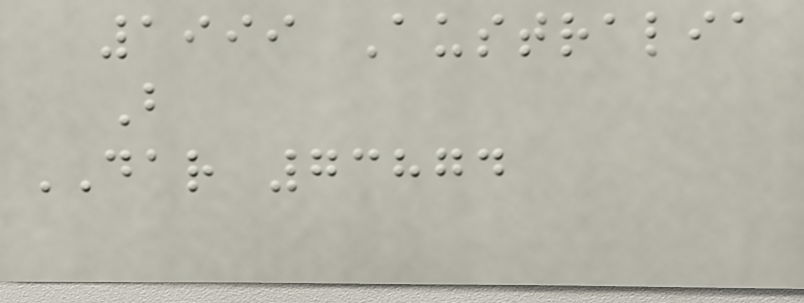1999 Australia
B
DAR 73874
